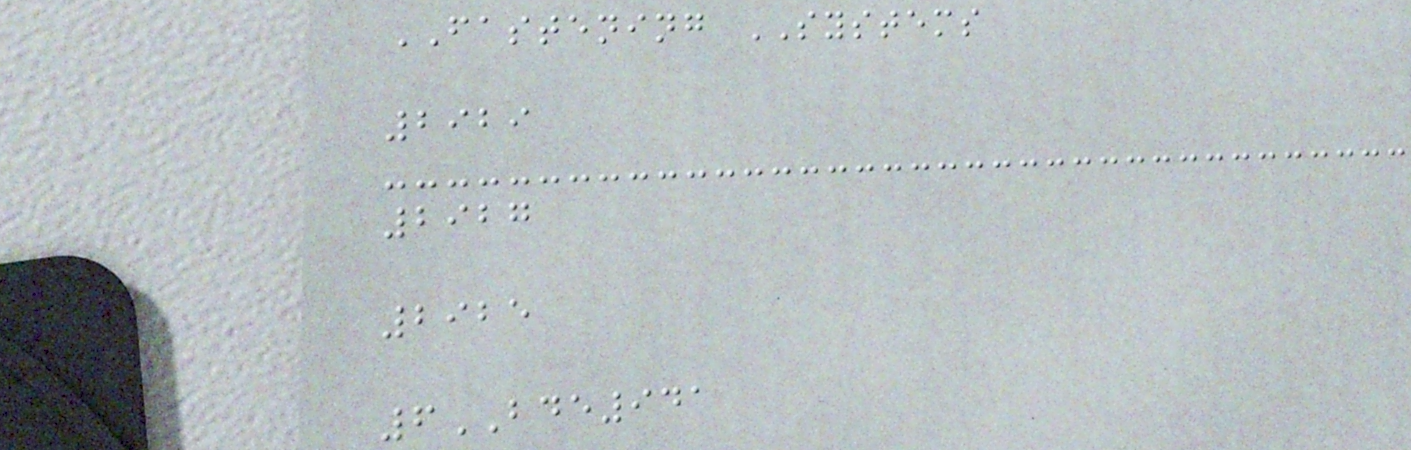FASTENING SYSTEMS
2929
2927
2925
6BDE941
